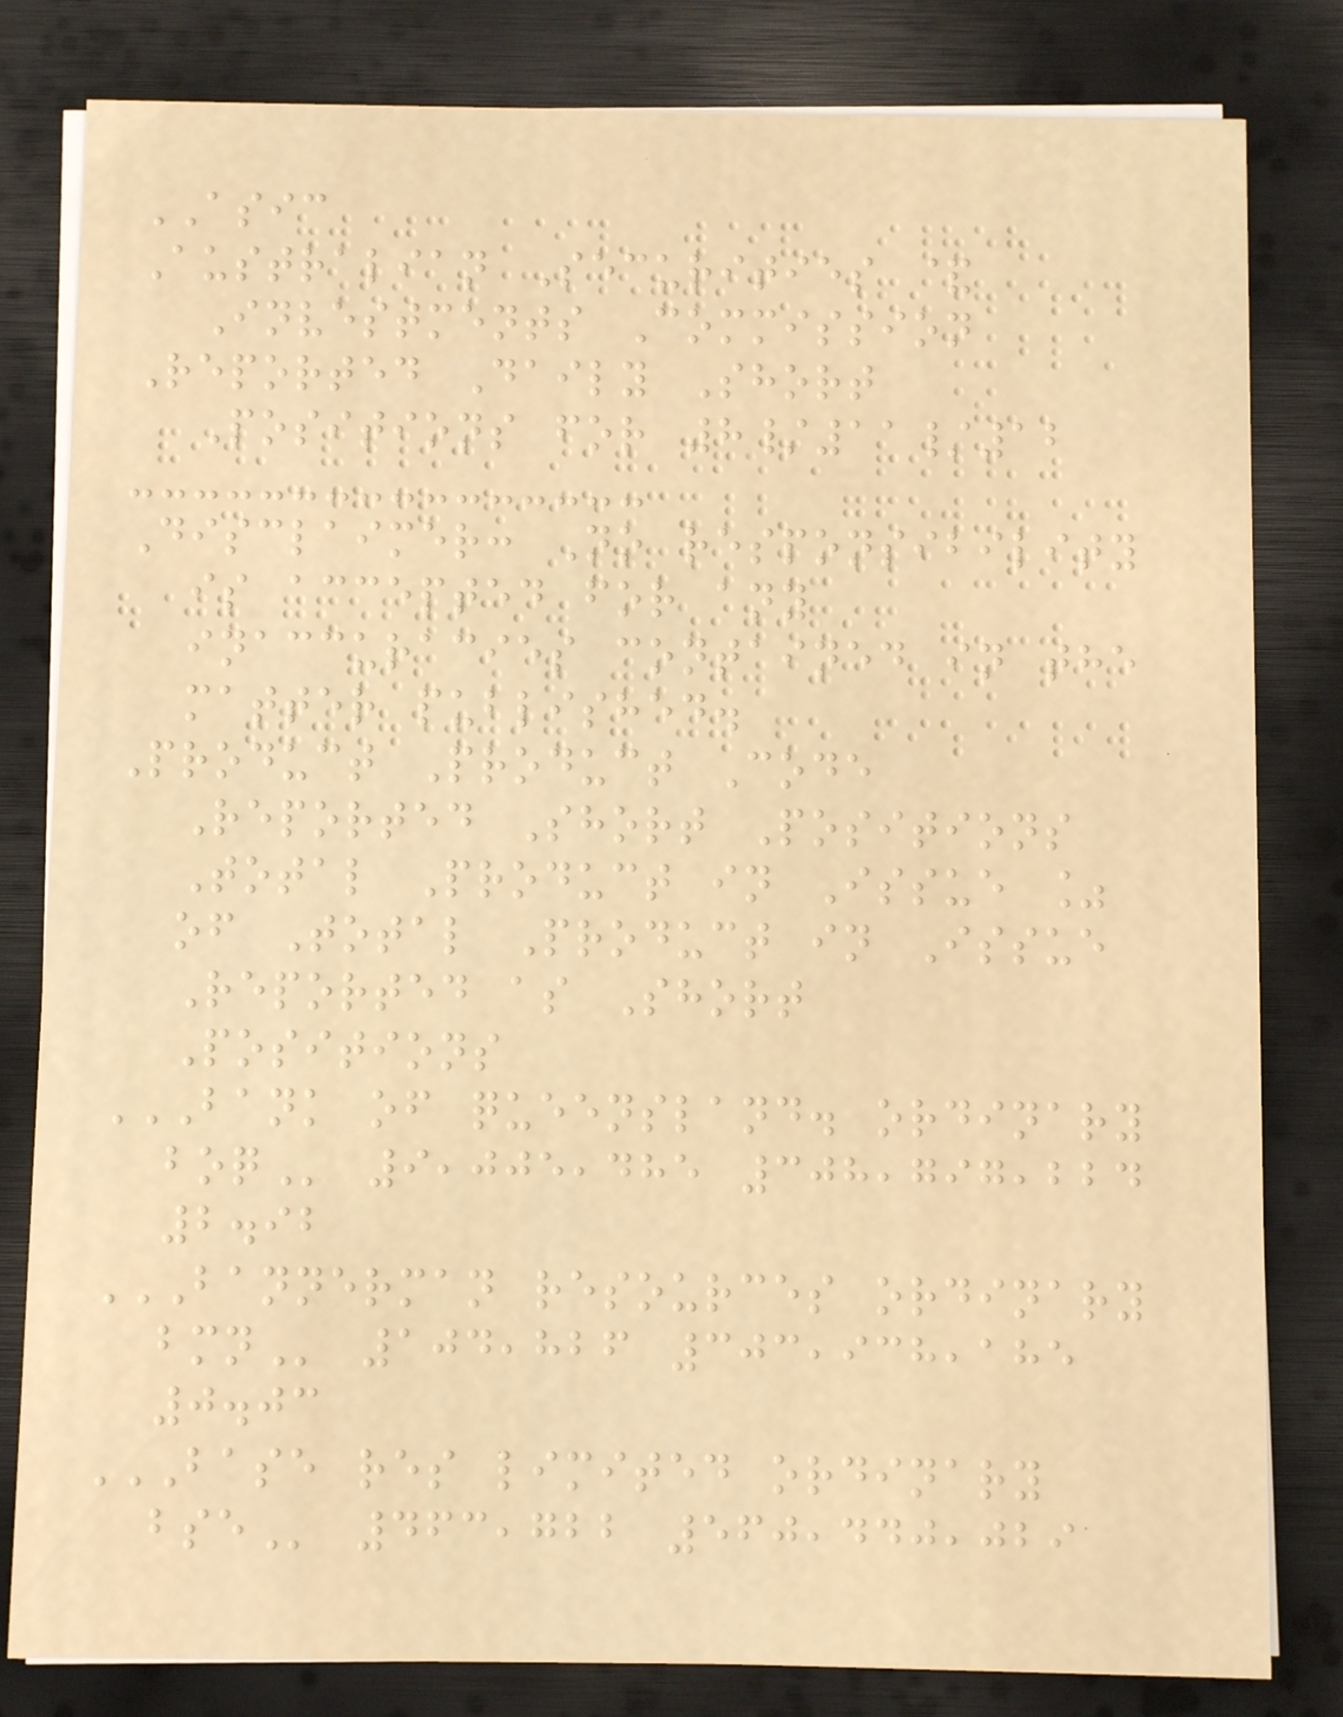ASIC
Australian Securities &
Investments Commission
Reported Daily Short
Positions for 8/11/12
Disclaimer: No responsibility
is accepted for any
inaccuracies contained in the
matter published.
Product Product Code
Reported Short Positions
Total Product in Issue %
of Total Product in Issue
Reported as Short
Positions
BANK OF QUEENSLAND. ORDINARY
BOQ 9,005,485 308,797,224
2.92
BANNERMAN RESOURCES ORDINARY
BMN 104,826 303,938,185
0.03
BASE RES LIMITED ORDINARY
BSE 463,722 560,440,029
